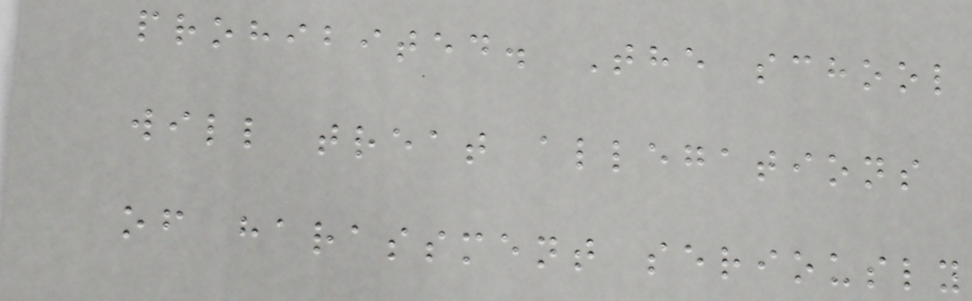prohibited. The school
will treat allegations
of harassment seriously
